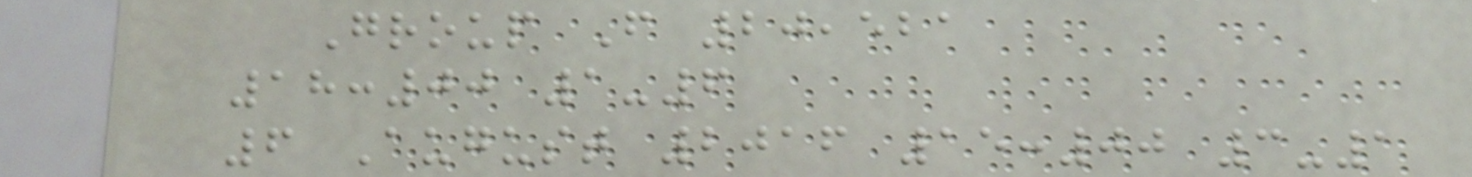Group F 20,521
18:00 1-6
6 August 2016 15:00 3-1
